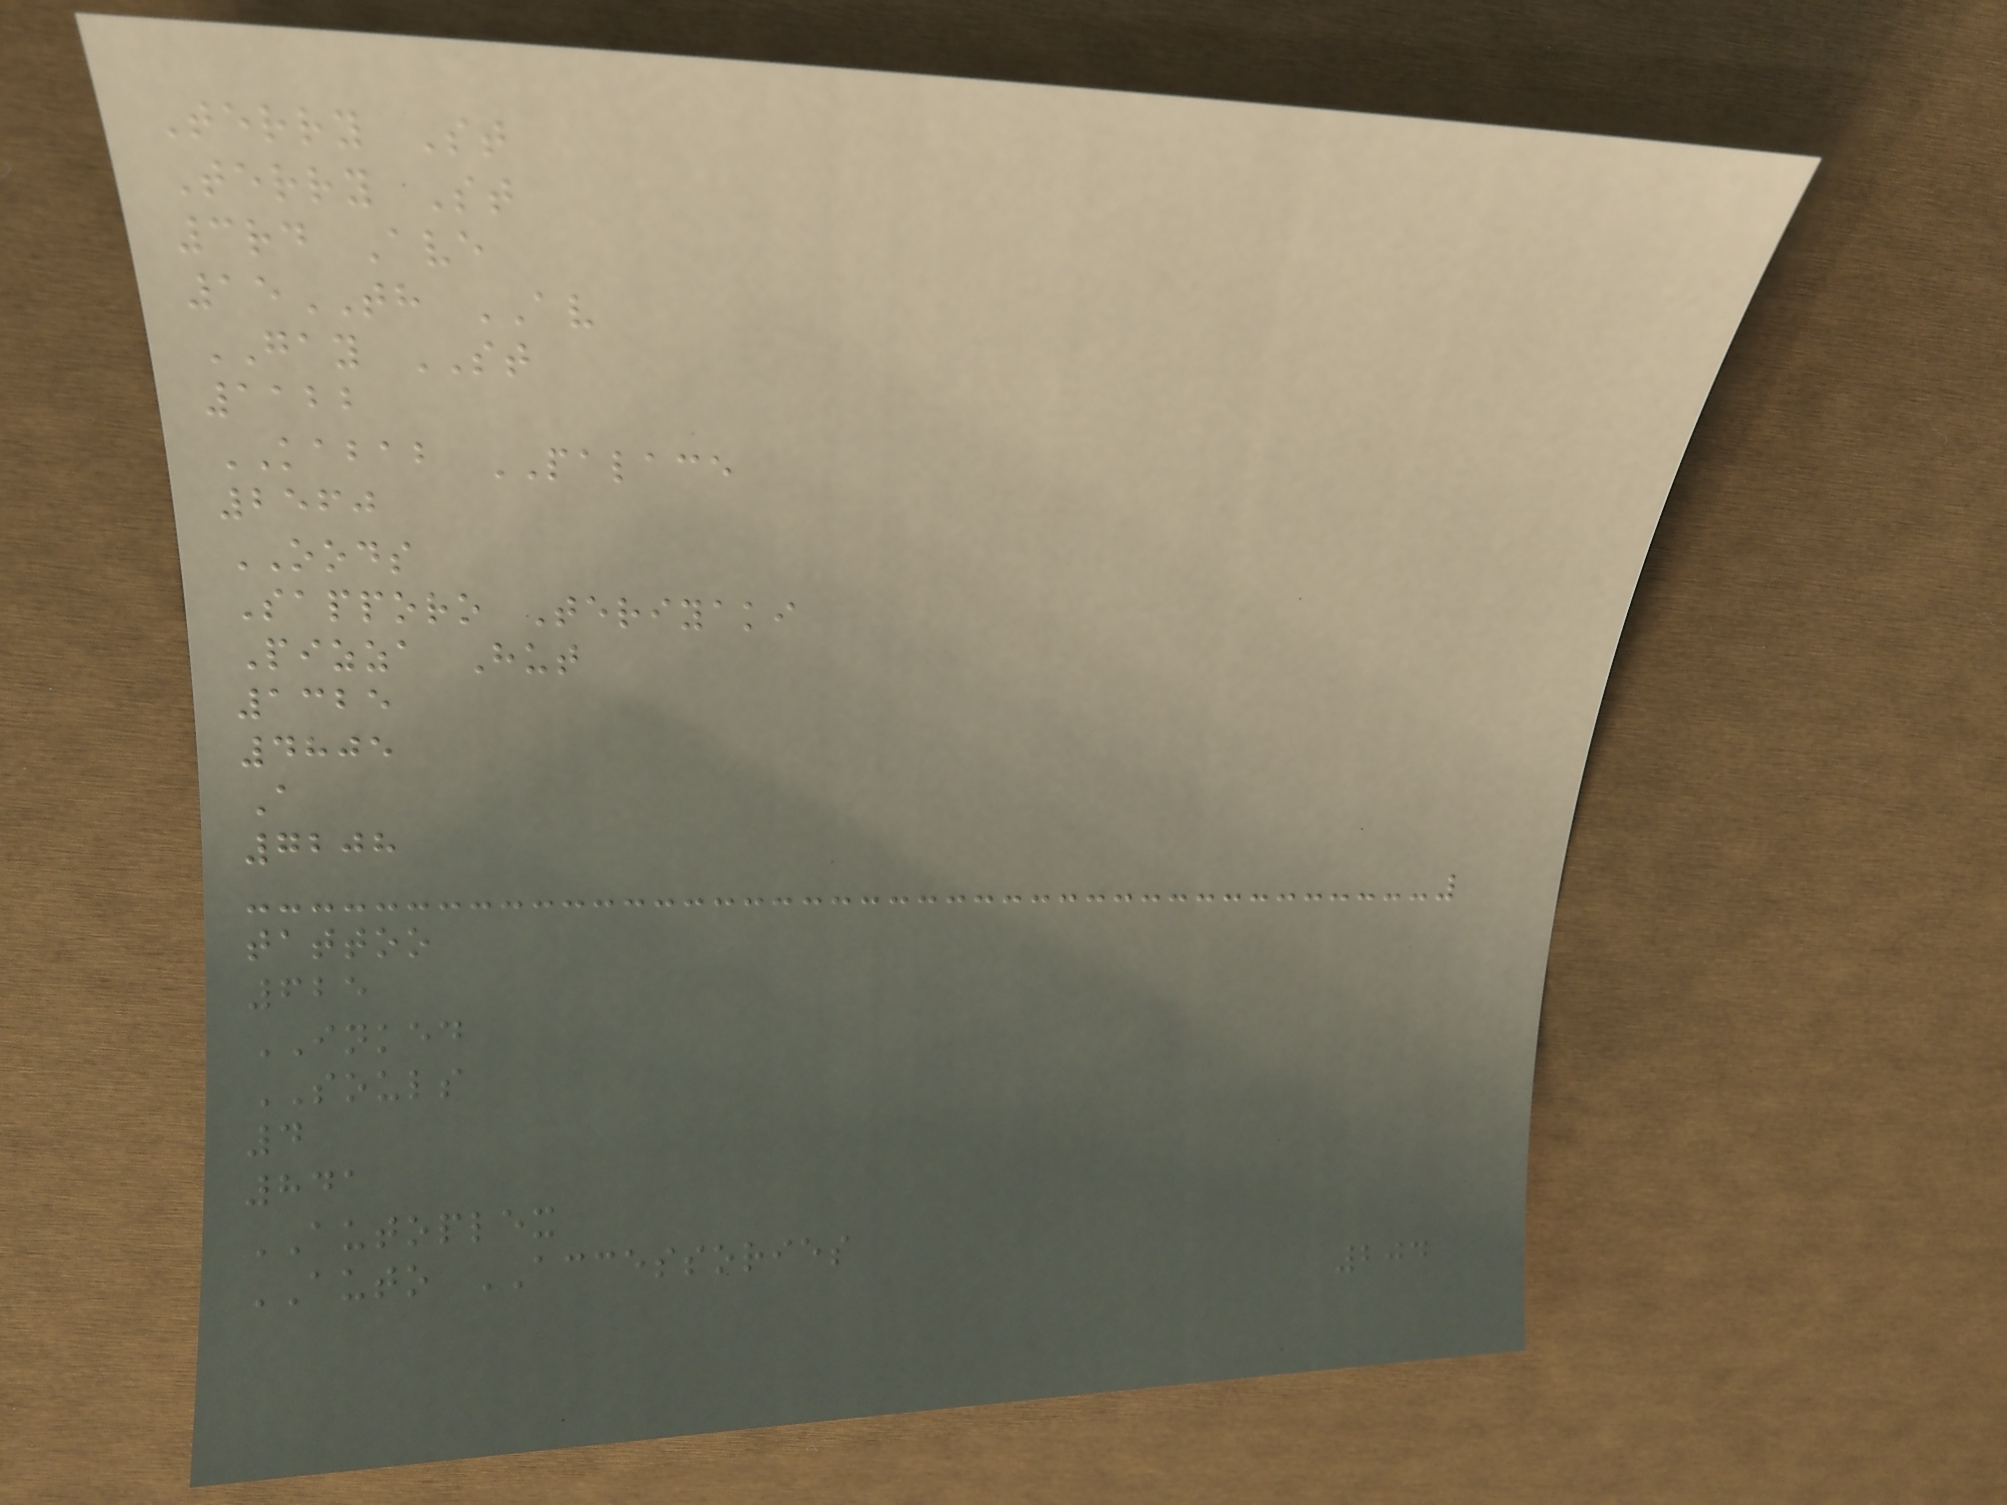Terry St
Terry St
3rd Ave
15TH AV
GAY ST
1122
KABAB PALACE
2560
OODS
Sapporo Teriyaki
Pizza Hut
1325
4805
A
7208
tattoo
625
INKED
SOULS
4
841
AUTOPLEX
AUTO ACCESSORIES
204
